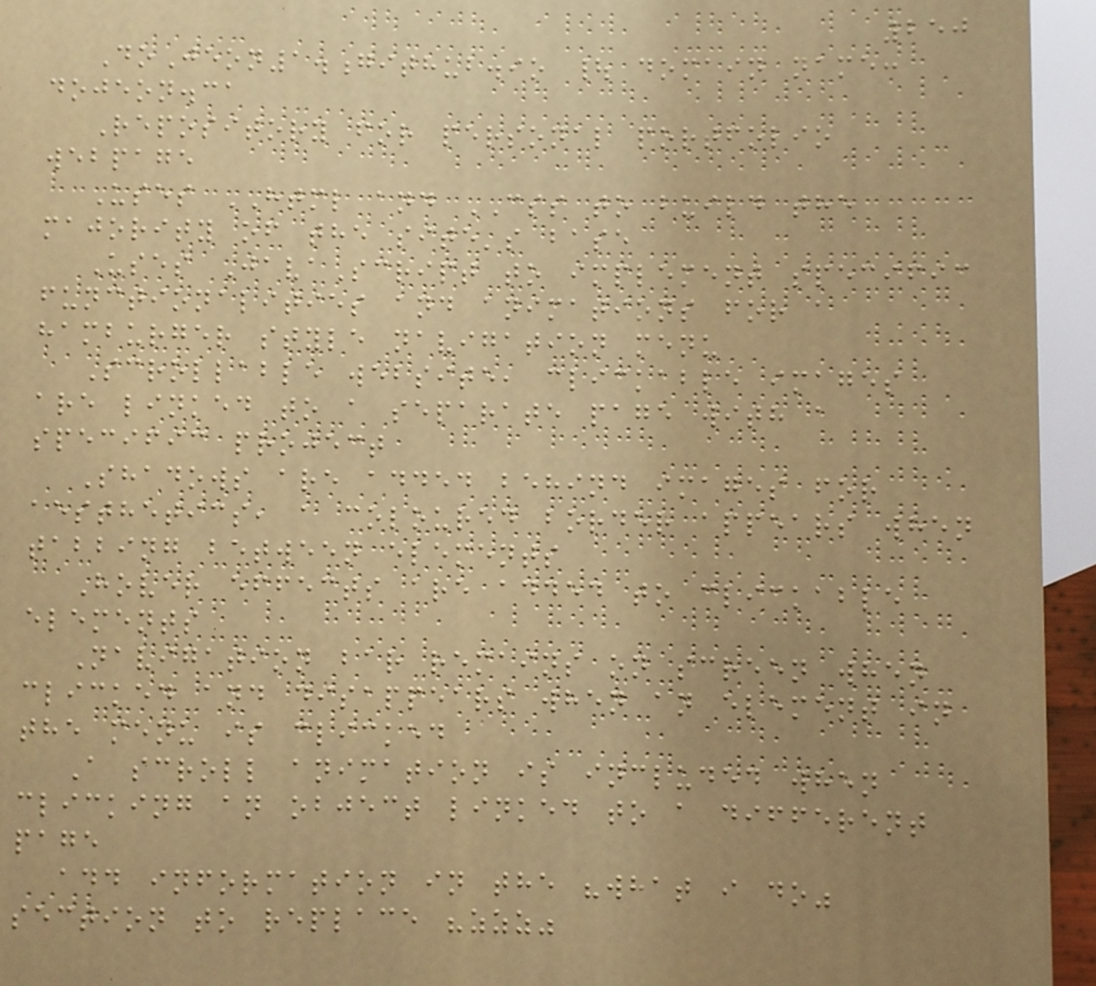250
DoJeon1.github.io | domain name:
dojeon.ca
Repository for personal portfolio
webpage
Uses HTML and CSS to build the
majority of the site's base
Uses JavaScript to implement specific
functionalities and animations for a
hamburger style navigation menu
Scrollable website, clickable images
are linked to a separate page with a
specific project
Shadows are added behind images for
aesthetics, a coloured border appears when
tabbing between elements
Hover effects are added to clickable
elements
Navigation bar remains on screen when
clicked and disappears when an element in
the menu is clicked
A scroll animation is included when
clicking an object linked to a different
page
add information in the "what i do"
section to replace "zzz"
